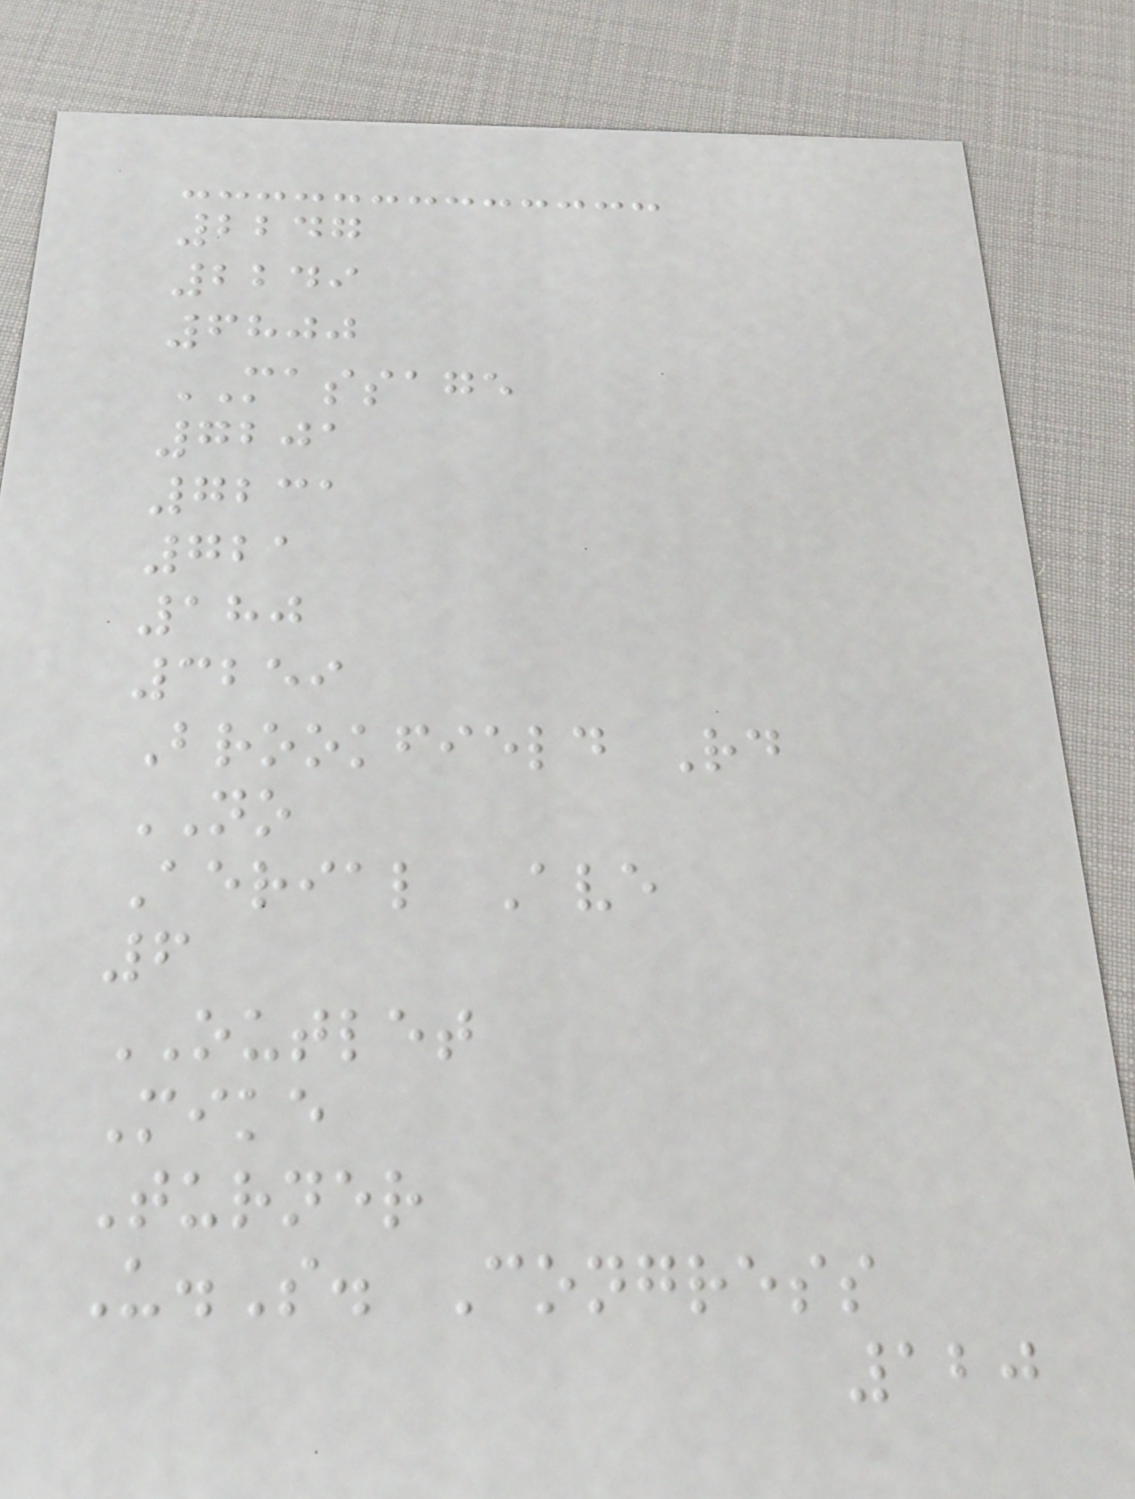2247
2249
6800
MASSAGE
7201
7231
721
180
3259
Brookfield Rd
NO
Aerial Ave
6
OUTLET
Mike
Turner
U.S. Congress
120
